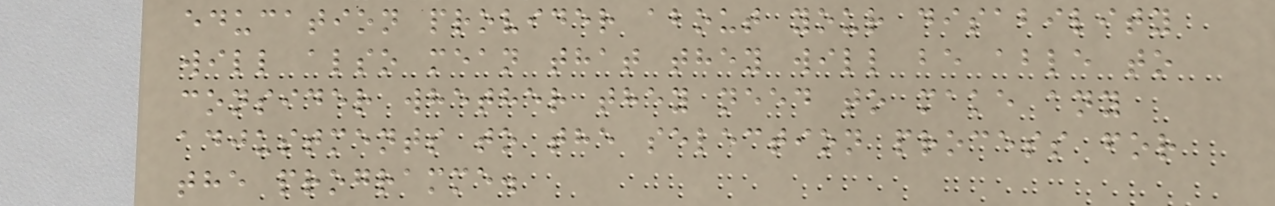education provider about your disability
will also mean that they will be able to
consider whether they need to make any
adjustments to the selection process for
the programme.
